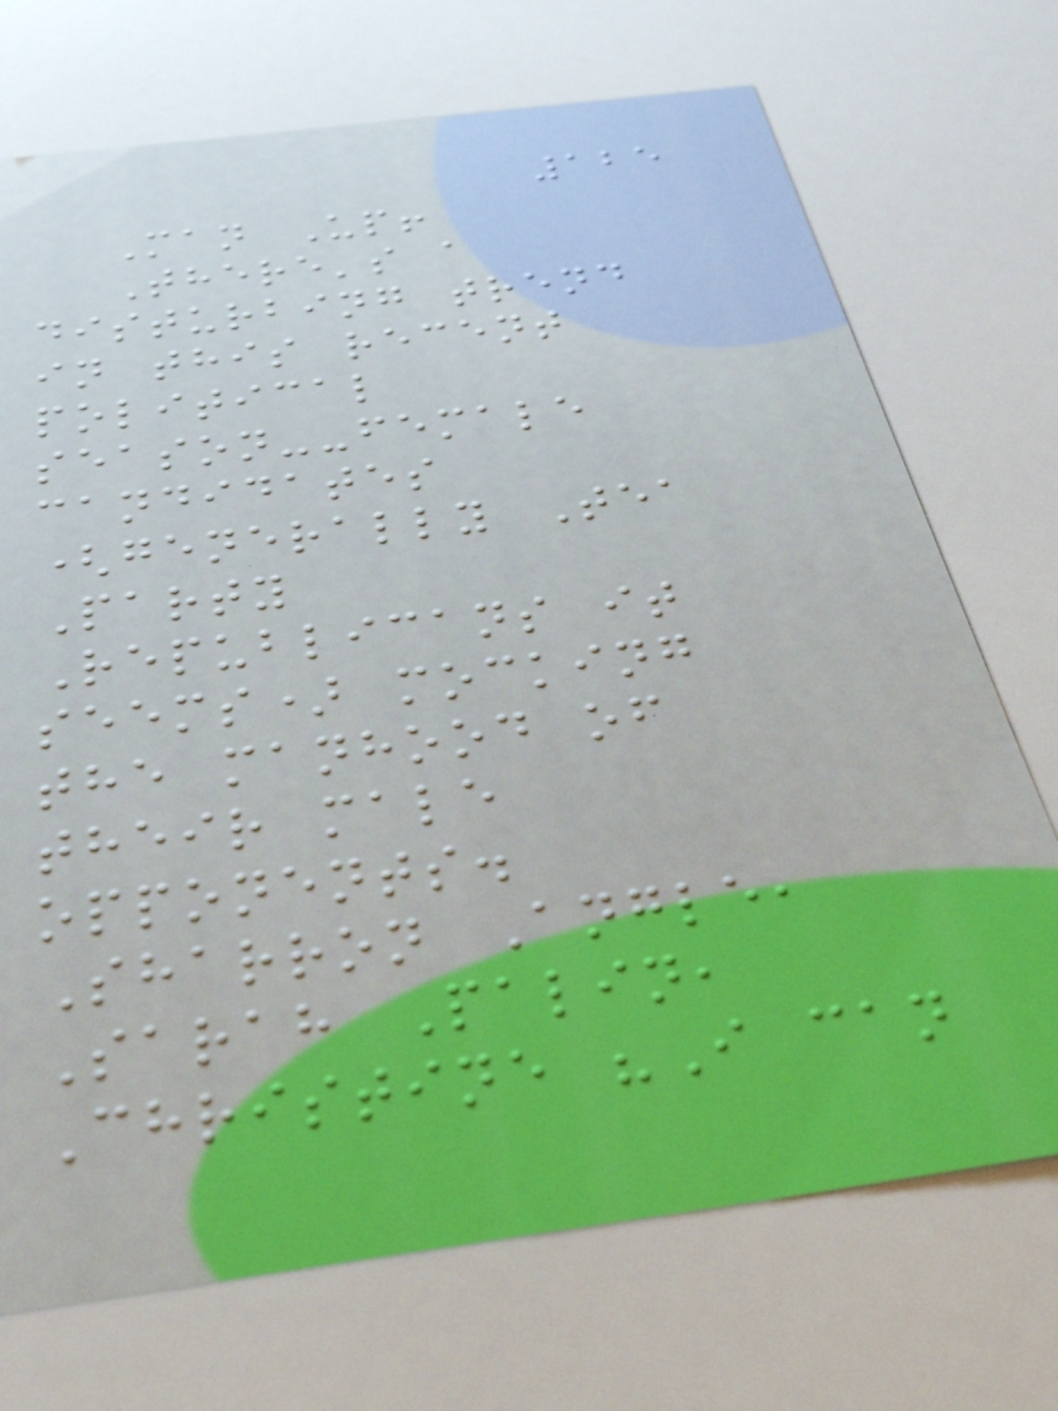125
Man Up!
There's a
disturbing trend
in this recent
political
season--female
candidates
(generally Tea
Party
Republicans it
seems) mocking
the manhood of
their male
opponents.
Sharron Angle,
Sarah Palin,
Christine "I can
